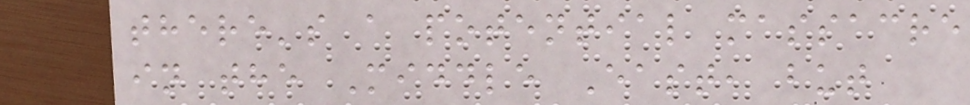there's a potential massacre
in the Middle East, but
